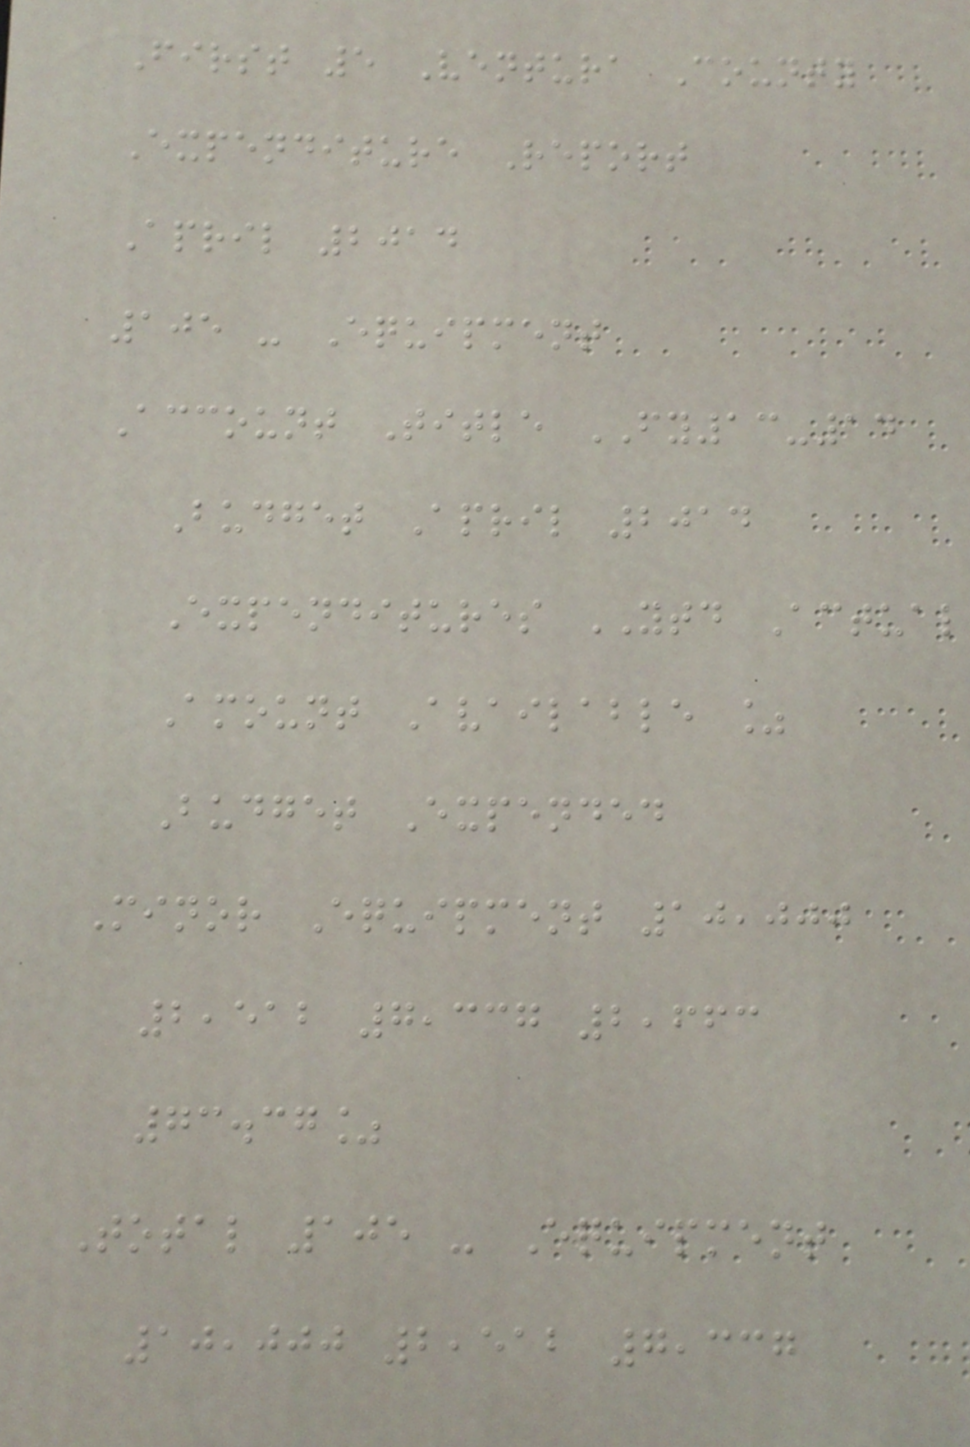First 5 Ventura County
Expenditure Report
April 2014
105 - Equipment
Account Title FY13-14
Budget April 2014
Expenditures YTD Actual
Amount Available %
Budget Expended
Minor Equipment 10,000
2,512 7,337 2,663
73.37%
Total 105 - Equipment
10,000 2,512 7,337
